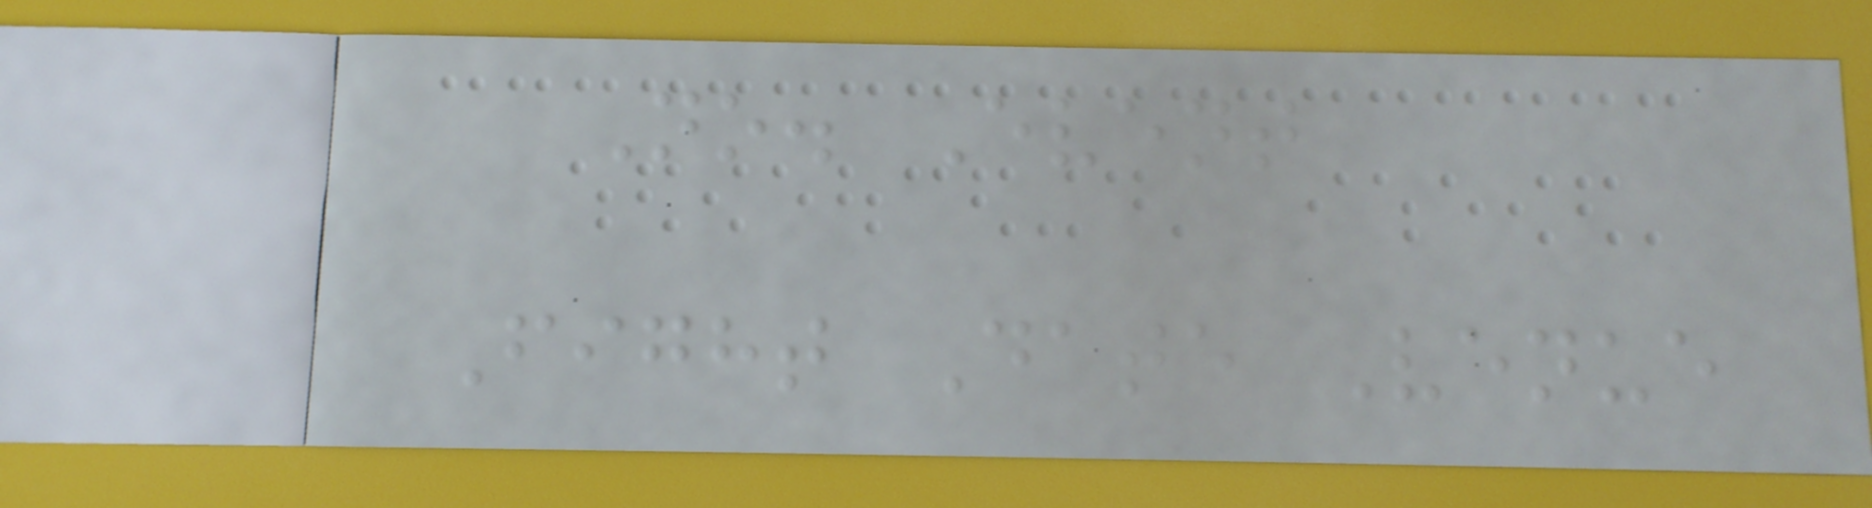No. Event
Fight Date Venue
